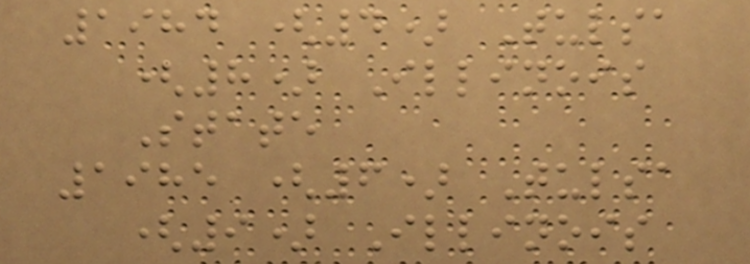1984 (4) Tulsa
(8) Illinois
State
1985 (6) Tulsa
(9) Illinois
